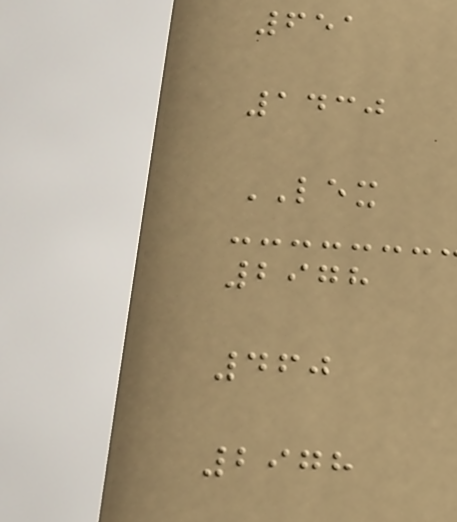651
1430
LEX
2978
460
2978
